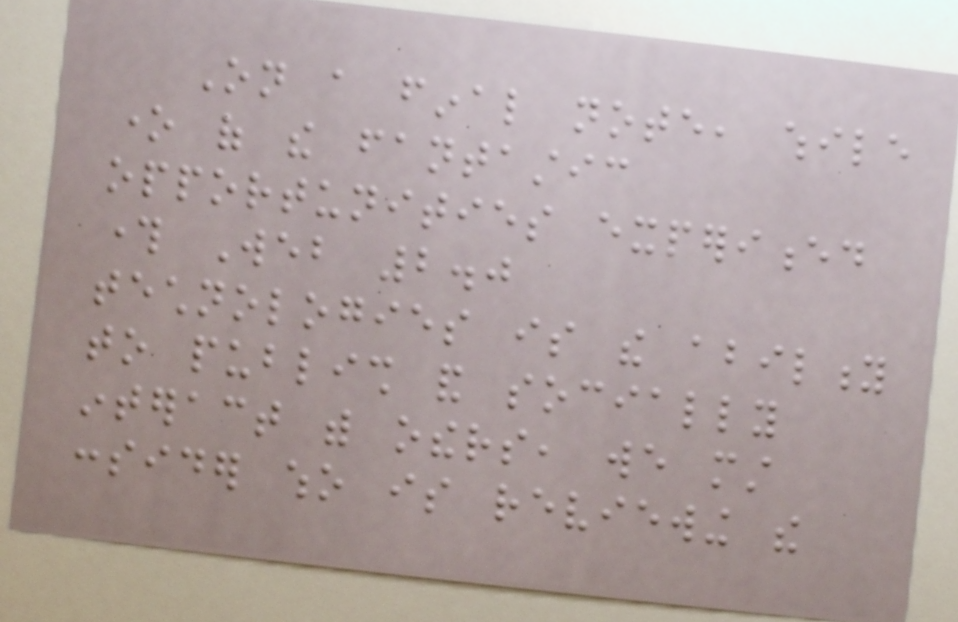On a final note, while
one of the fantastic
opportunities experienced
through Web 2.0
technologies is the ability
to publish and socially
interact with others, we must
consider who is reviewing the
